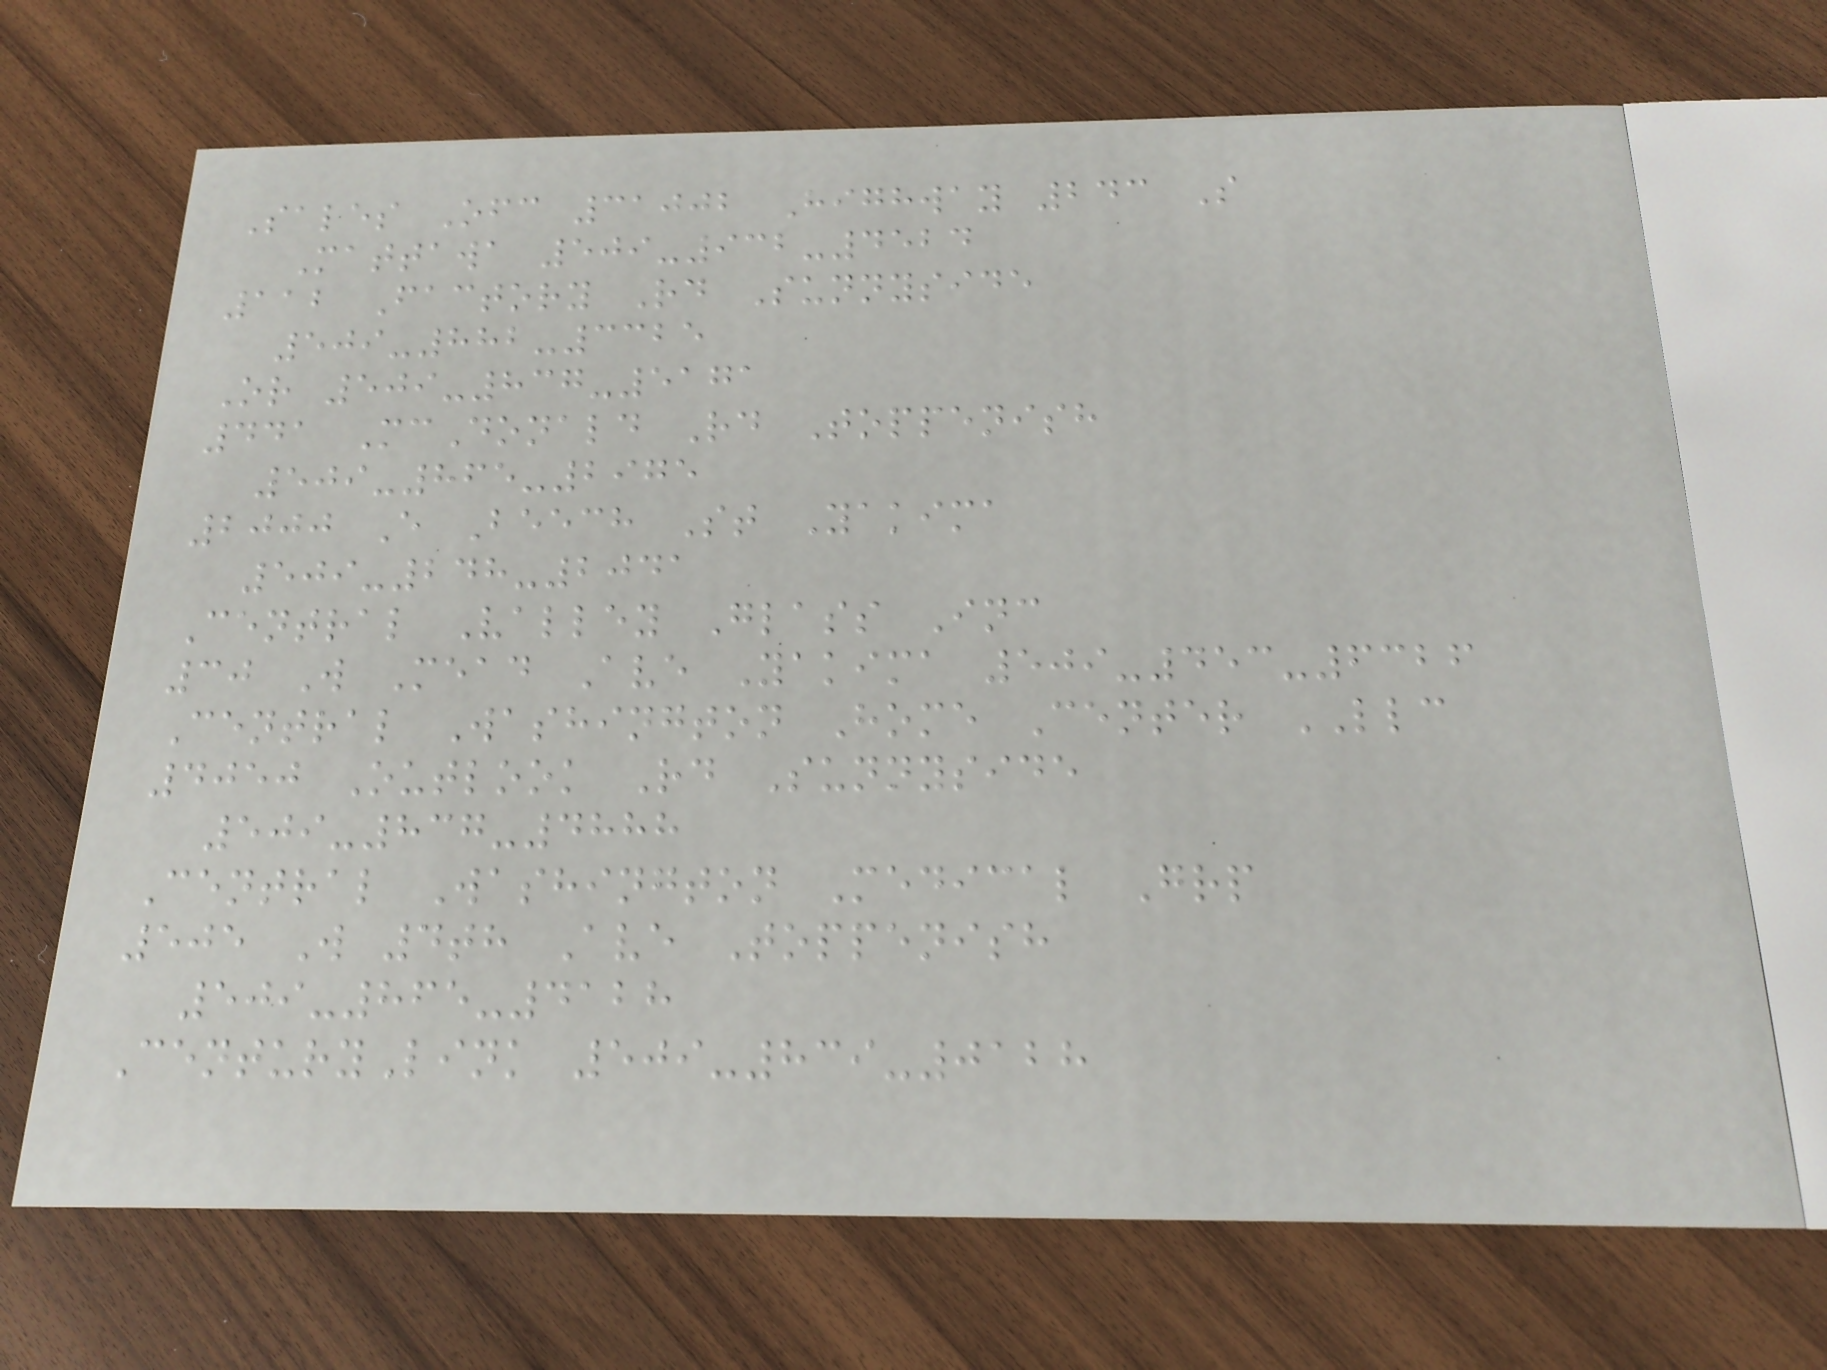Sales Ofc 31002 Highway 243 S
Mattawa 509-932-4524
112 Factory Rd Sunnyside
509-882-3325
Or 509-837-5171
441 McDonald Rd Toppenish
509-865-2975
2000 E Beech St Yakima
509-248-2041
Central Valley Glass Inc
30 W Mead Ave Yakima 509-453-6326
Central Washington Home Center LLC
4050 Outlook Rd Sunnyside
509-837-4888
Central Washington Medical Grp
505 W 4th Ave Toppenish
509-865-4128
CenturyLink 509-839-0128
